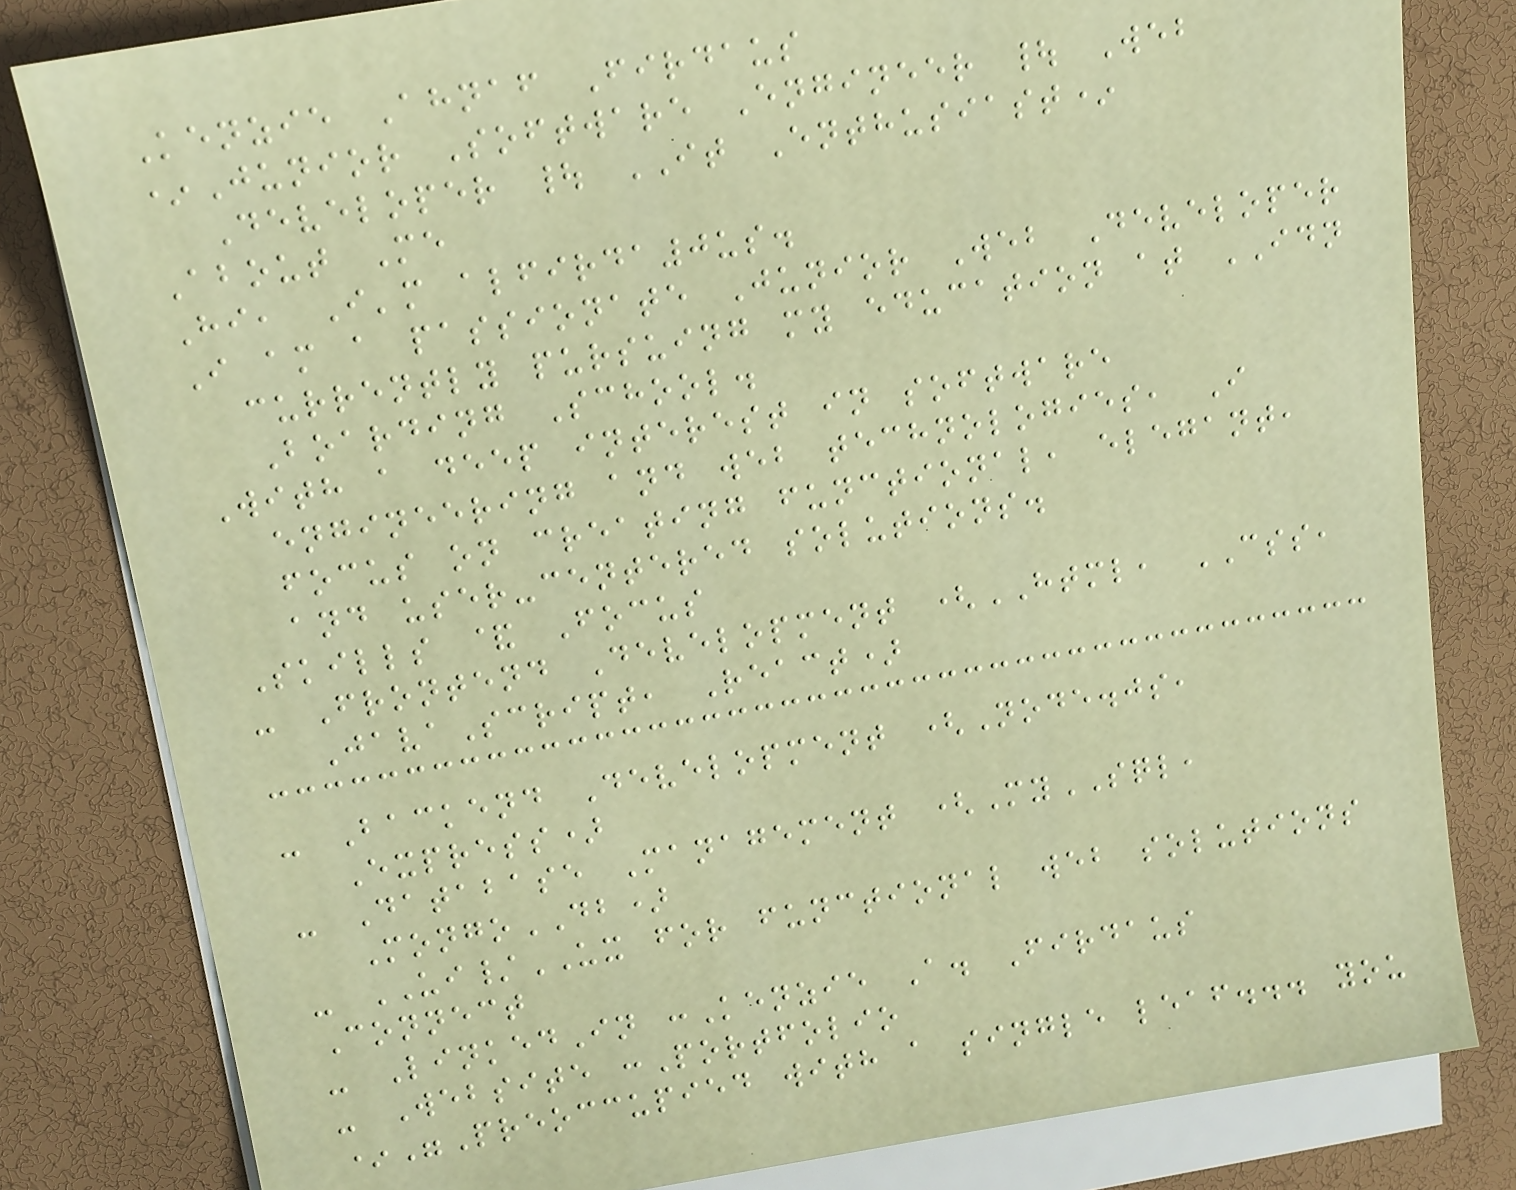Kenzie Ahnaf Firdaus
*Junior Software Engineer | Web
Developer | IT Enthusiast*
About Me
Hi, I'm alfirda0us.
I am a passionate Junior Web Developer
currently pursuing my education at IDN
Boarding School.
With a deep interest in software
engineering and web technologies, I
focus on creating functional, elegant,
and user-centered solutions.
Skills & Focus
- Frontend Development (HTML, CSS,
JavaScript, React)
- Backend Development (Node.js,
Express)
- Database Management (MySQL,
MongoDB)
- UI/UX for functional web solutions
Connect
- LinkedIn :Kenzie A. Firdaus
- Website :Portfolio
*"Preoccupied with a single leaf... you
